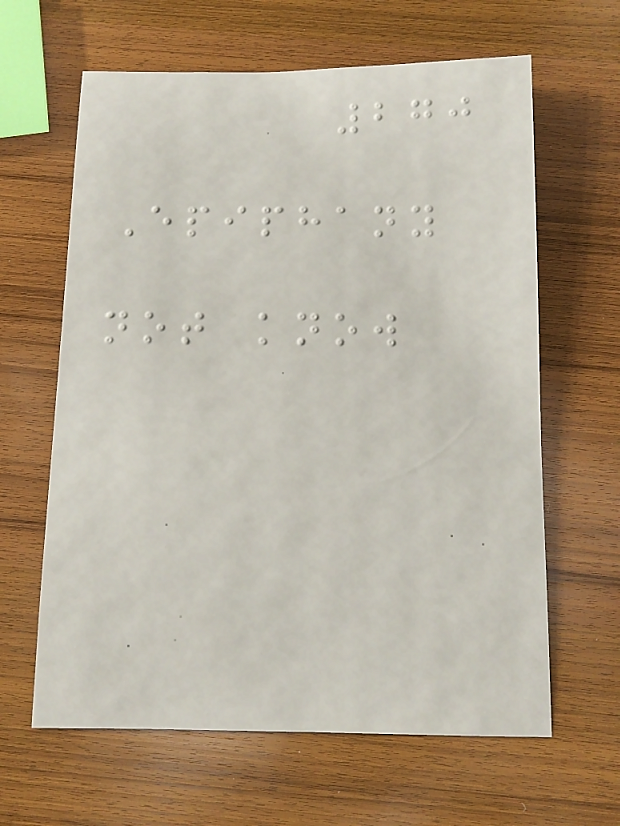270
Epiphany
not know
